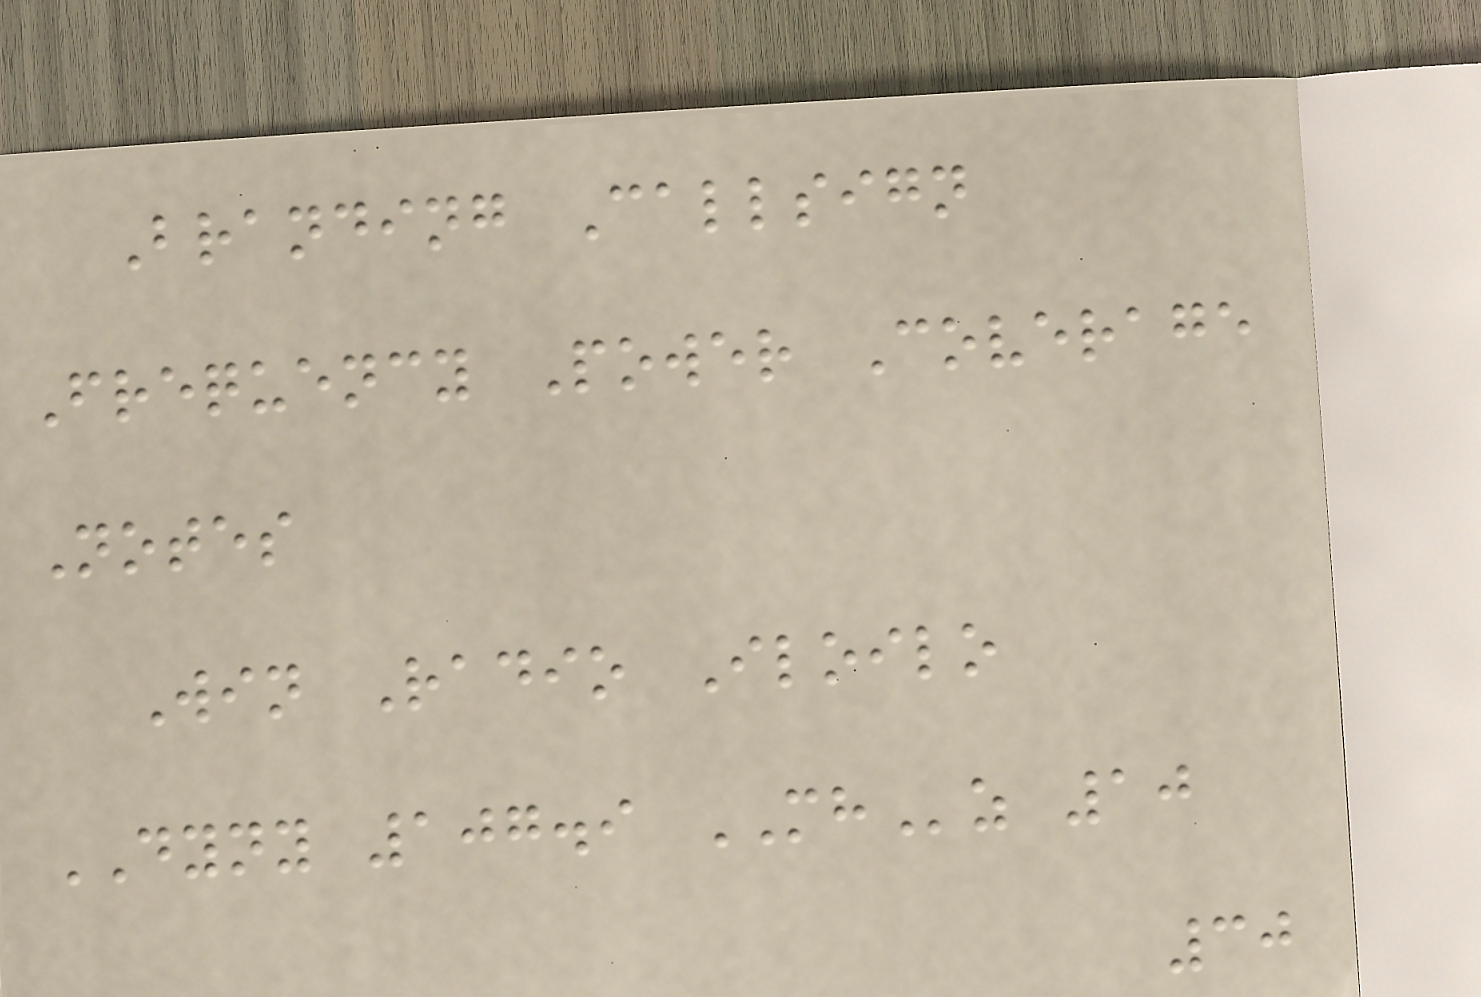Branding Callsign
Frequency Power Coverage
Notes
Win Radio Iloilo
DYNY 107.9 MHz 10
30
